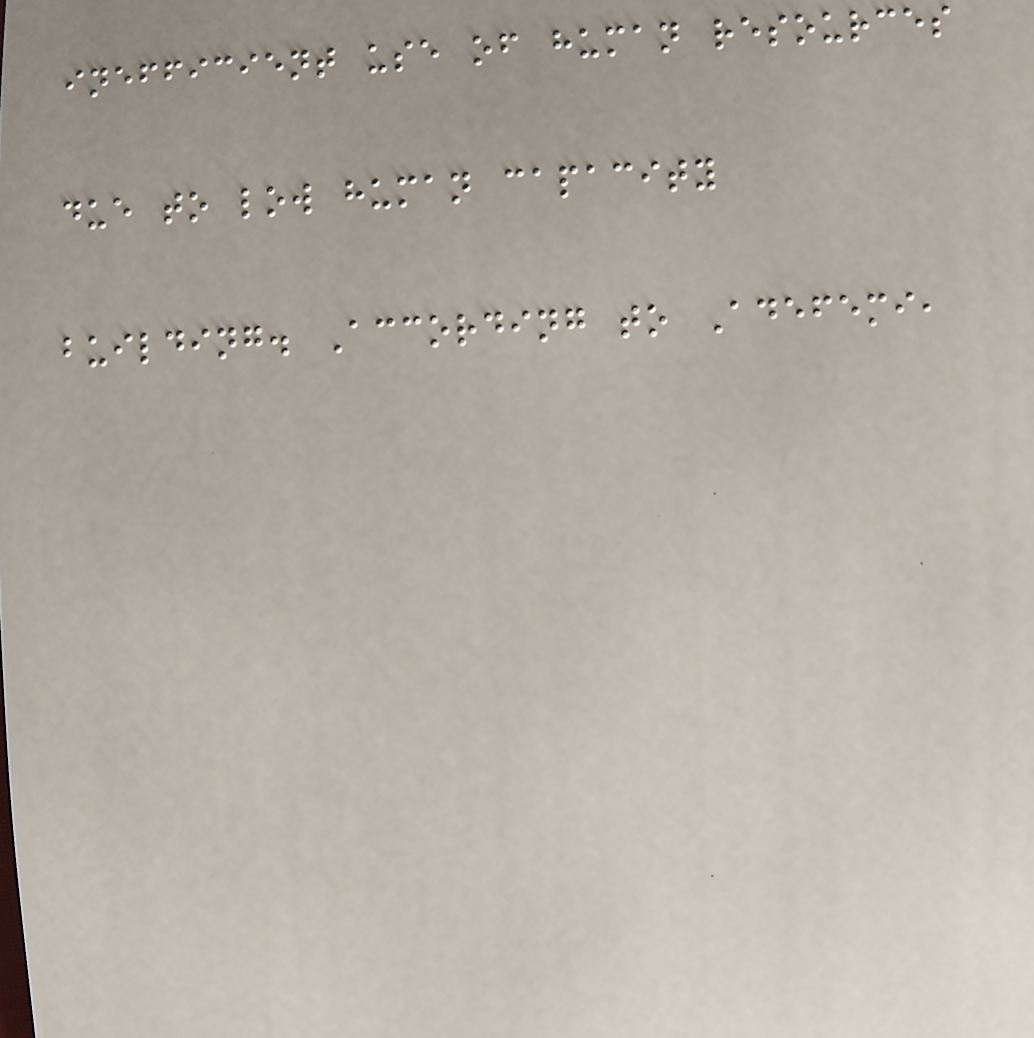inefficient use of human resources
due to low human capacity
building. According to Adefemi,
